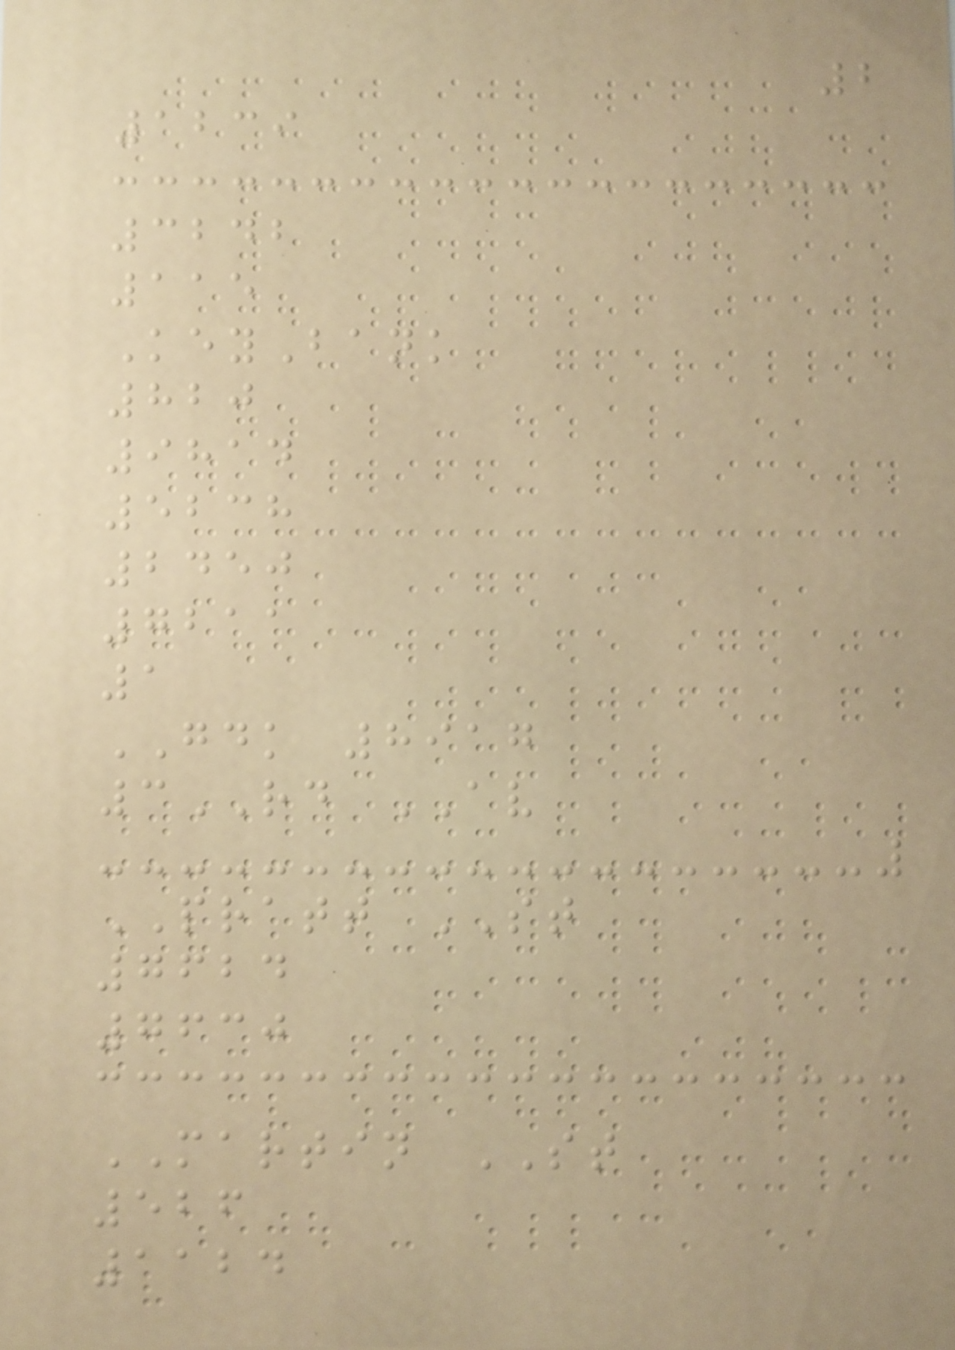2
1239
3242
115
KeyBank
820
9814
5238
2450
7211
1
GDK 8917
3RD AV
PRATT ST
7624
7630
MARTIN ST
526
1124
